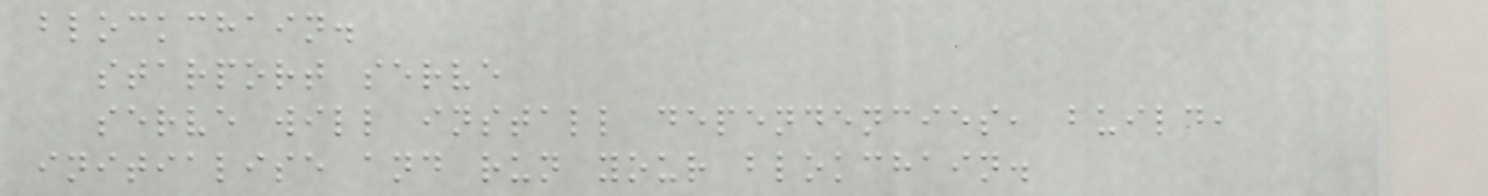blockchain.
starport serve
serve will install dependencies, build,
initialise and run your blokchain.
